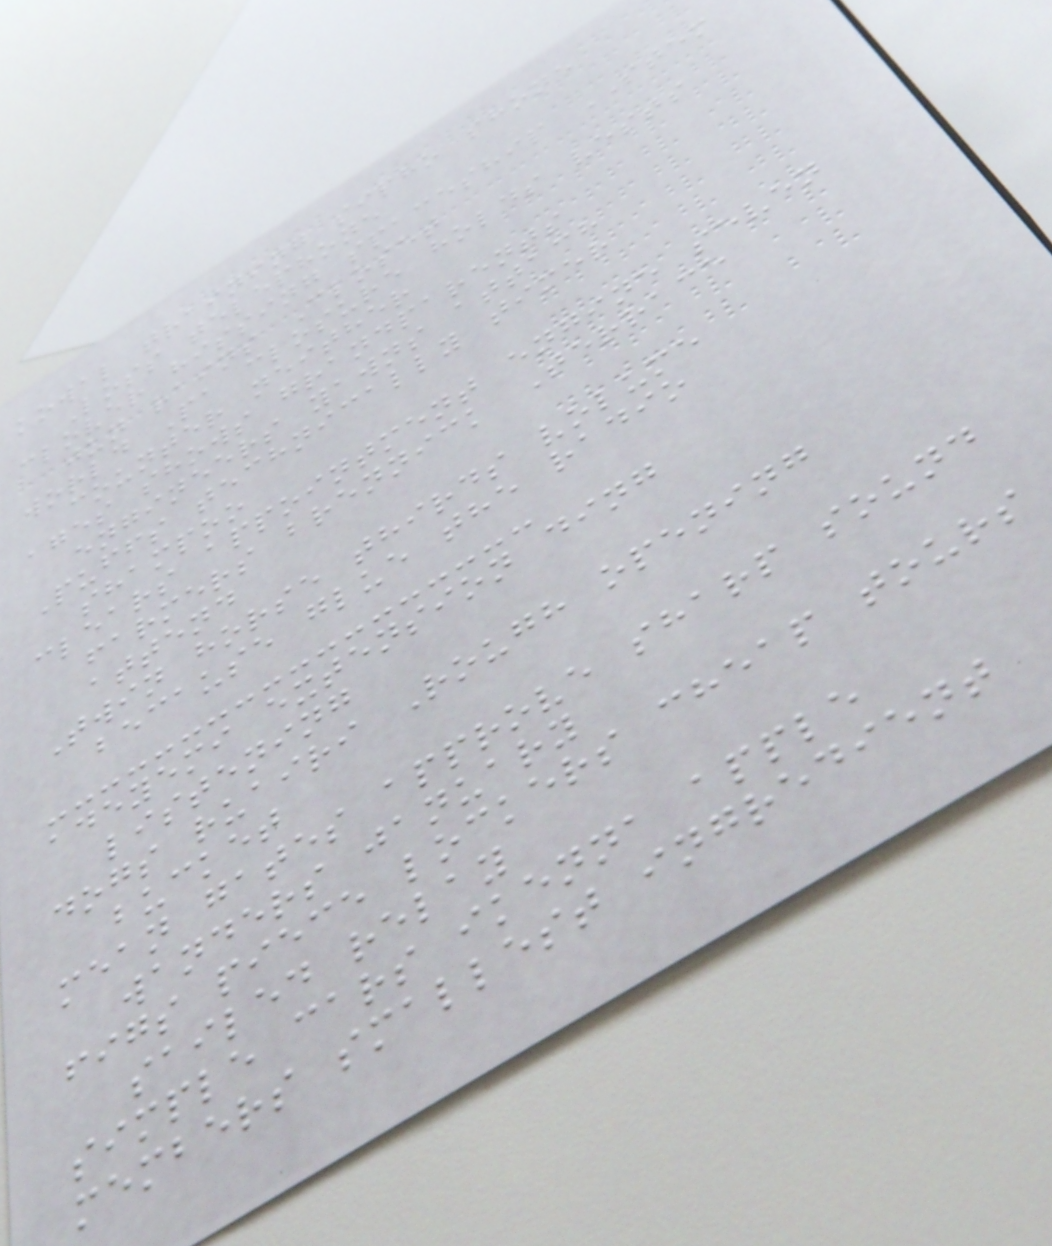kowal training sipho shone
Loss telephone
clover hissing spaceship STEM
jun rains Closet
world Pa closure holds vests
counter neither
ages shows grandparents
engineers yawns attach
Puffs technically timer
shampoo
clears appointment engine seven
farmers brennick Terrace
attend
Twin horse thirds volume
because glue the radio
adeyemi extension ding
listening
dogs ruairi Rough opening
bucket
mean gates approve sharp sound
wanders january
figs piece lockers cheap tours
sailed relay
simple cars ikenna apple
members smallest ingredient
